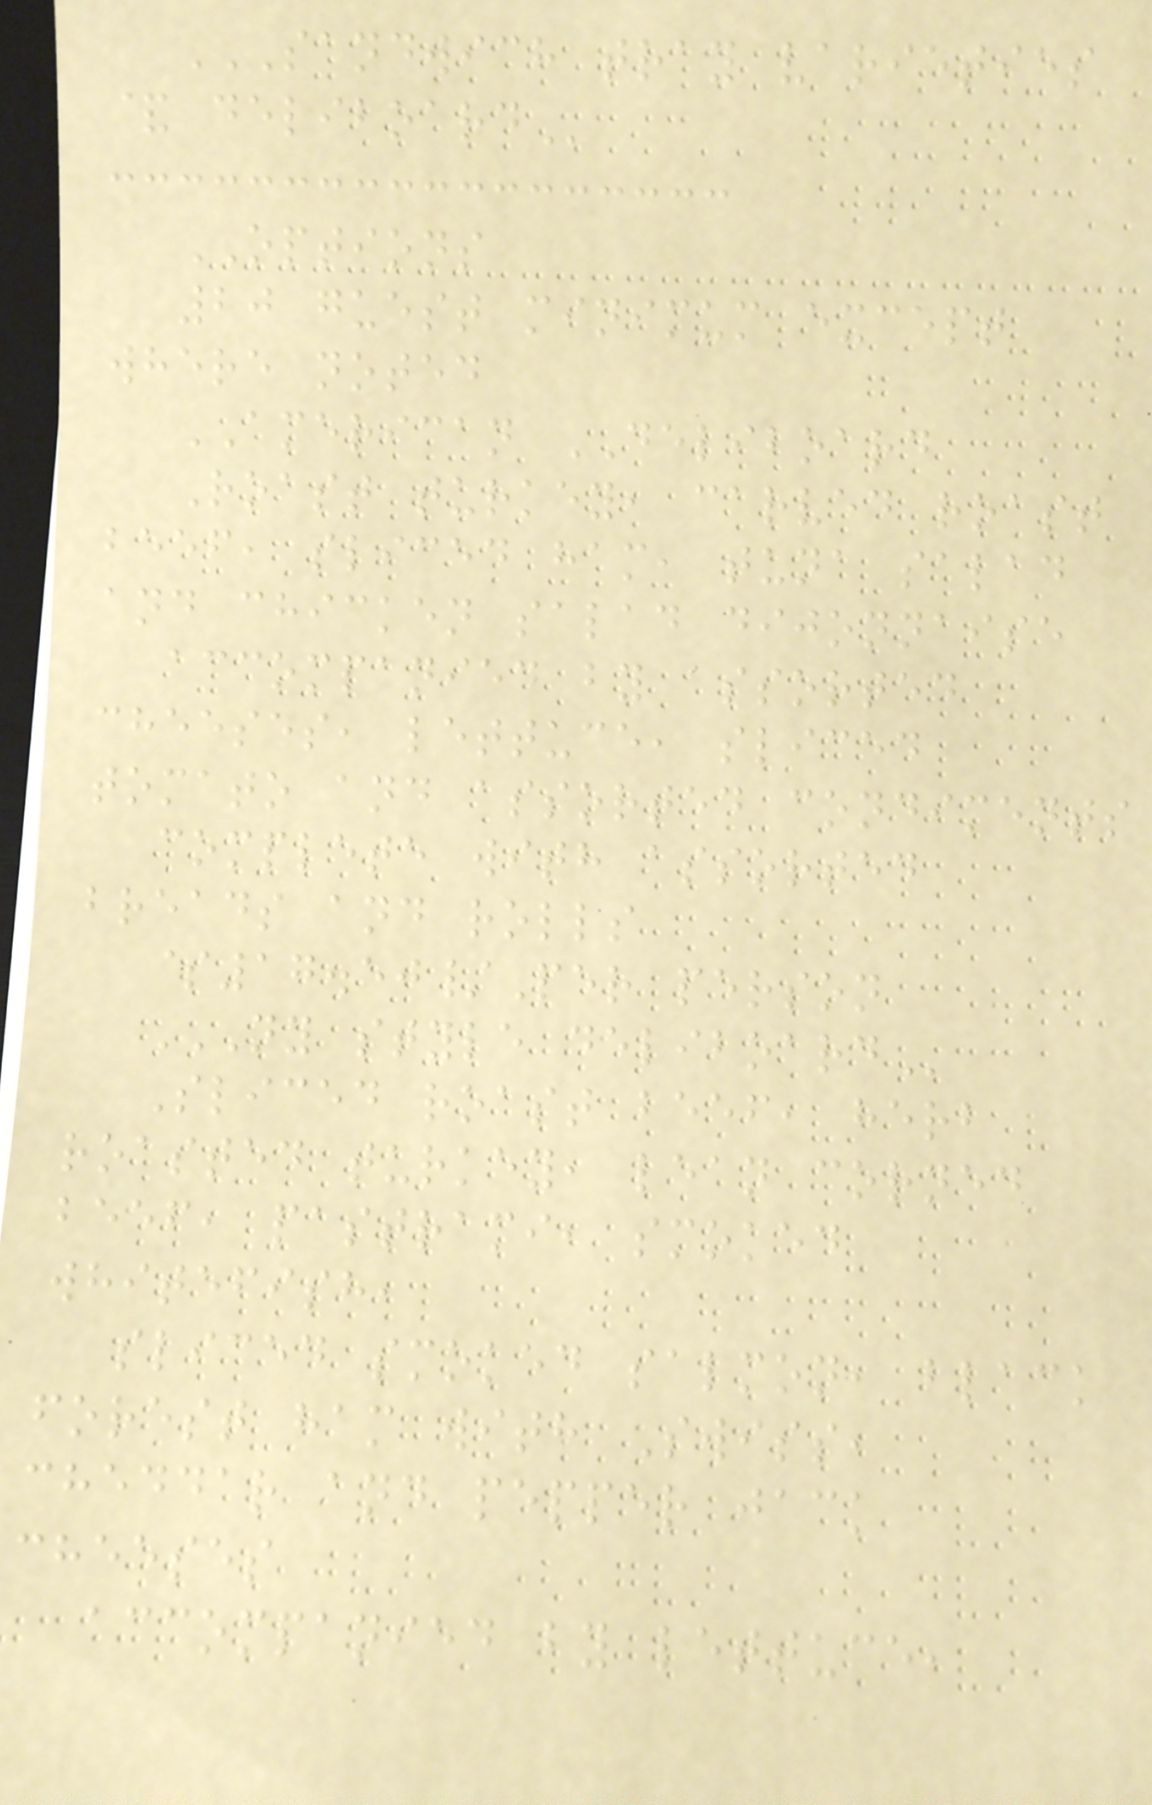SANDWICH TRAY VARIETIES
& DELIBOARD
OPTIONS
20 guest minimum except
where noted
AMERICAN DELIBOARD
Roast turkey, carved roast
beef, sliced ham, tuna salad
and chicken salad dijonnaise
accompanied by assorted
cheeses, lettuce, sliced
tomato and assorted condiments
complete with assorted
breads and rolls
$17.50/Per person
NY STYLE DELIBOARD
Sliced roast beef, herb
roasted turkey, lean corned
beef, pastrami, smoked
whitefish,
sliced smoked salmon, black
forest ham with Swiss,
cheddar and pepper jack
cheeses
accompanied by lettuce,
